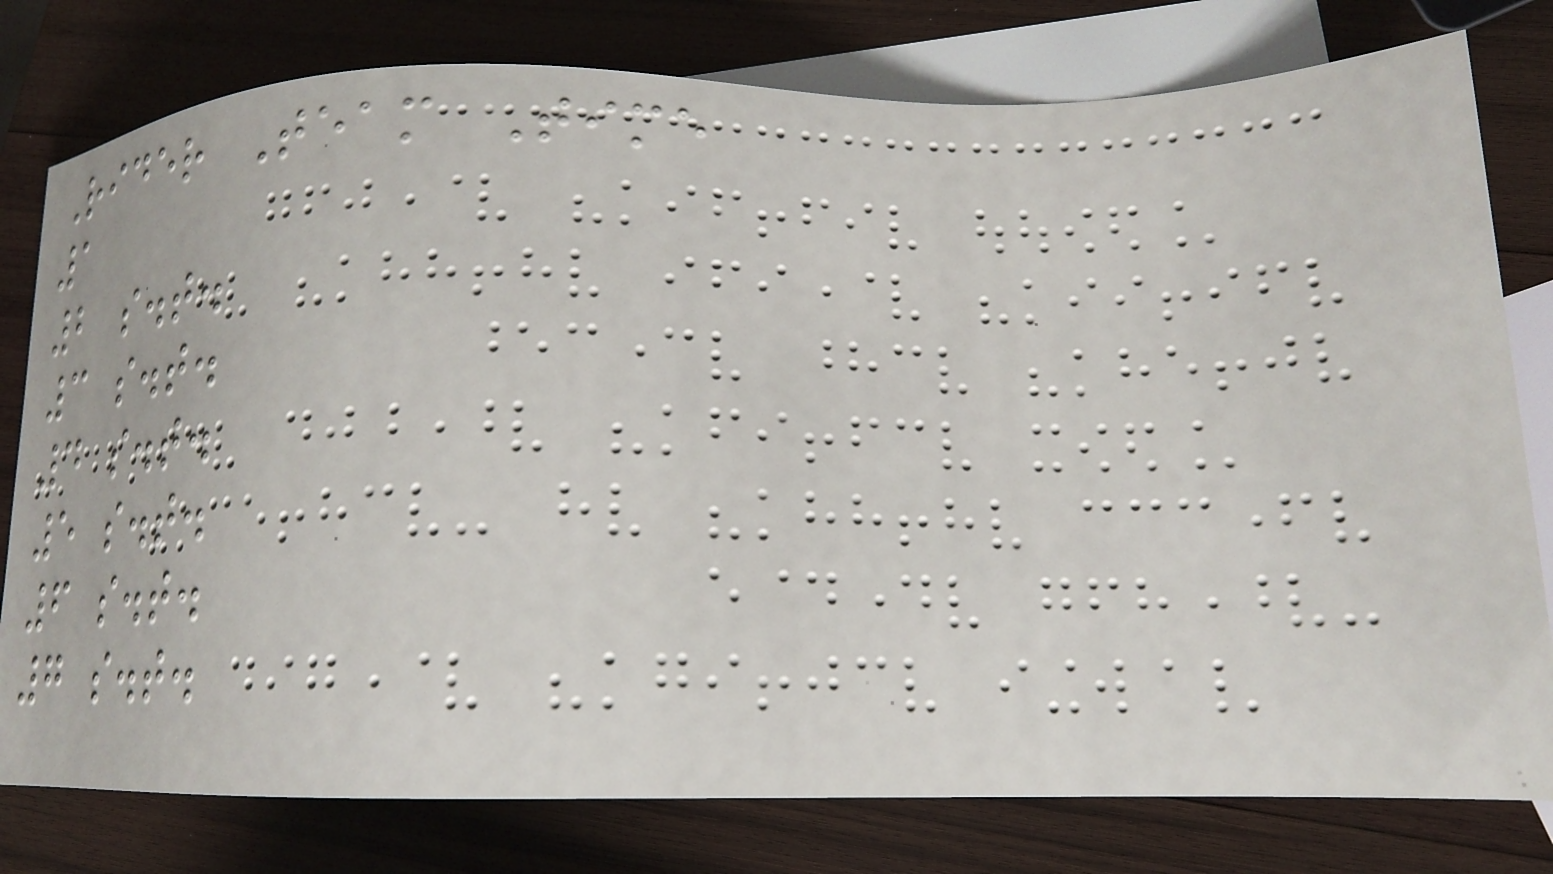Rider Team Time
1
2 s.t.
3 s.t.
4 s.t.
5 s.t.
6 s.t.
7 s.t.
